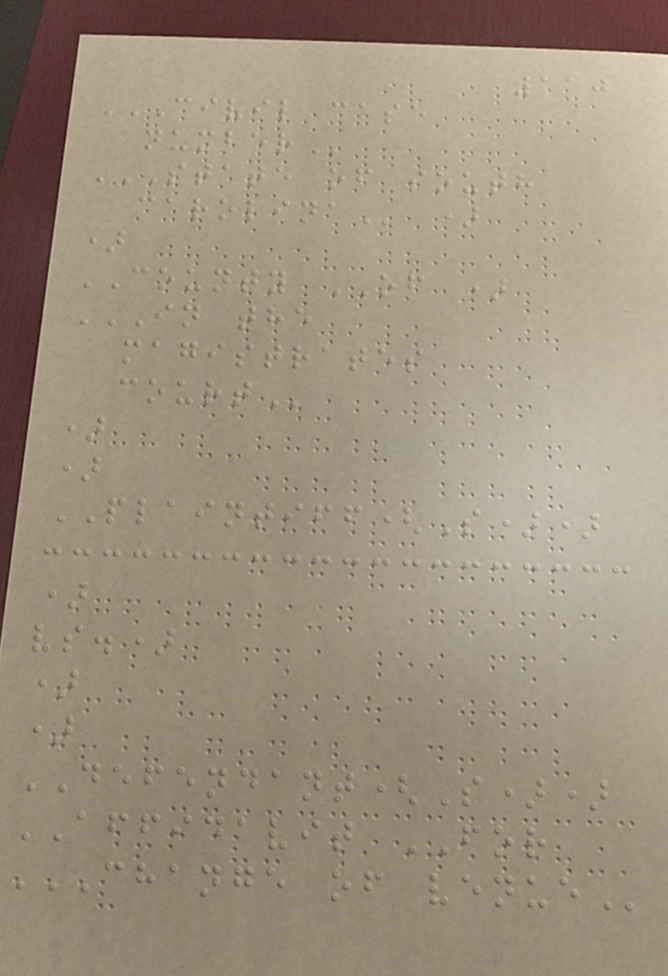110
CIVIL CASE
NUMBER
STATE OF SOUTH
CAROLINA )
)
COUNTY OF )
IN THE
MAGISTRATES
COURT
)
)
PLAINTIFF(S))
)
vs.)
)
)
DEFENDANT(S))
AFFIDAVIT FOR
CHANGE OF VENUE
